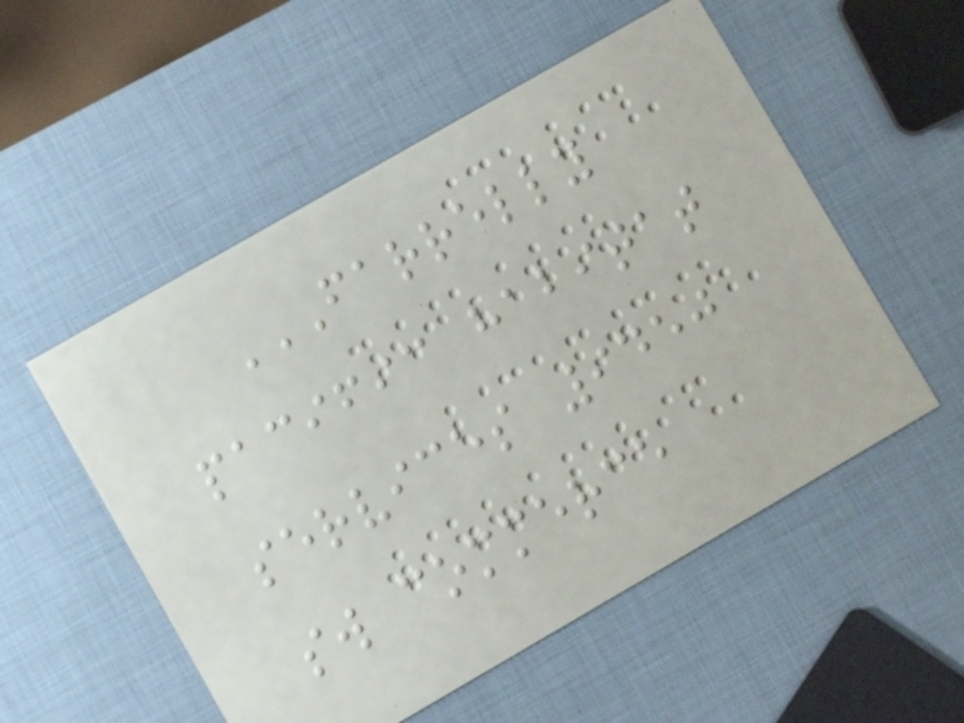FARRELLY
PACIFIC HABITAT
SERVICES 9450
SW COMMERCE
